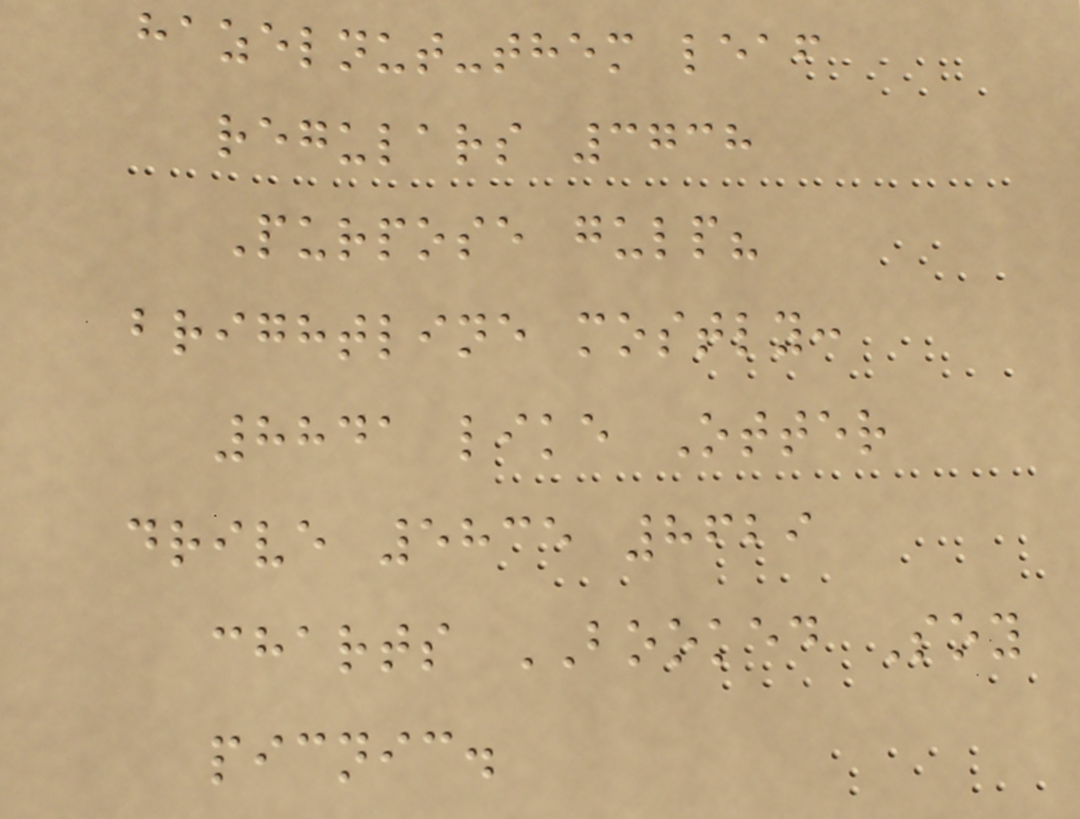hazelnut-them leaf
regulars 3738
Purpose gulp?
brightline mostly:
8841 like Otter
drive 5835 8629
charts BOOKED Soy
picnic.
